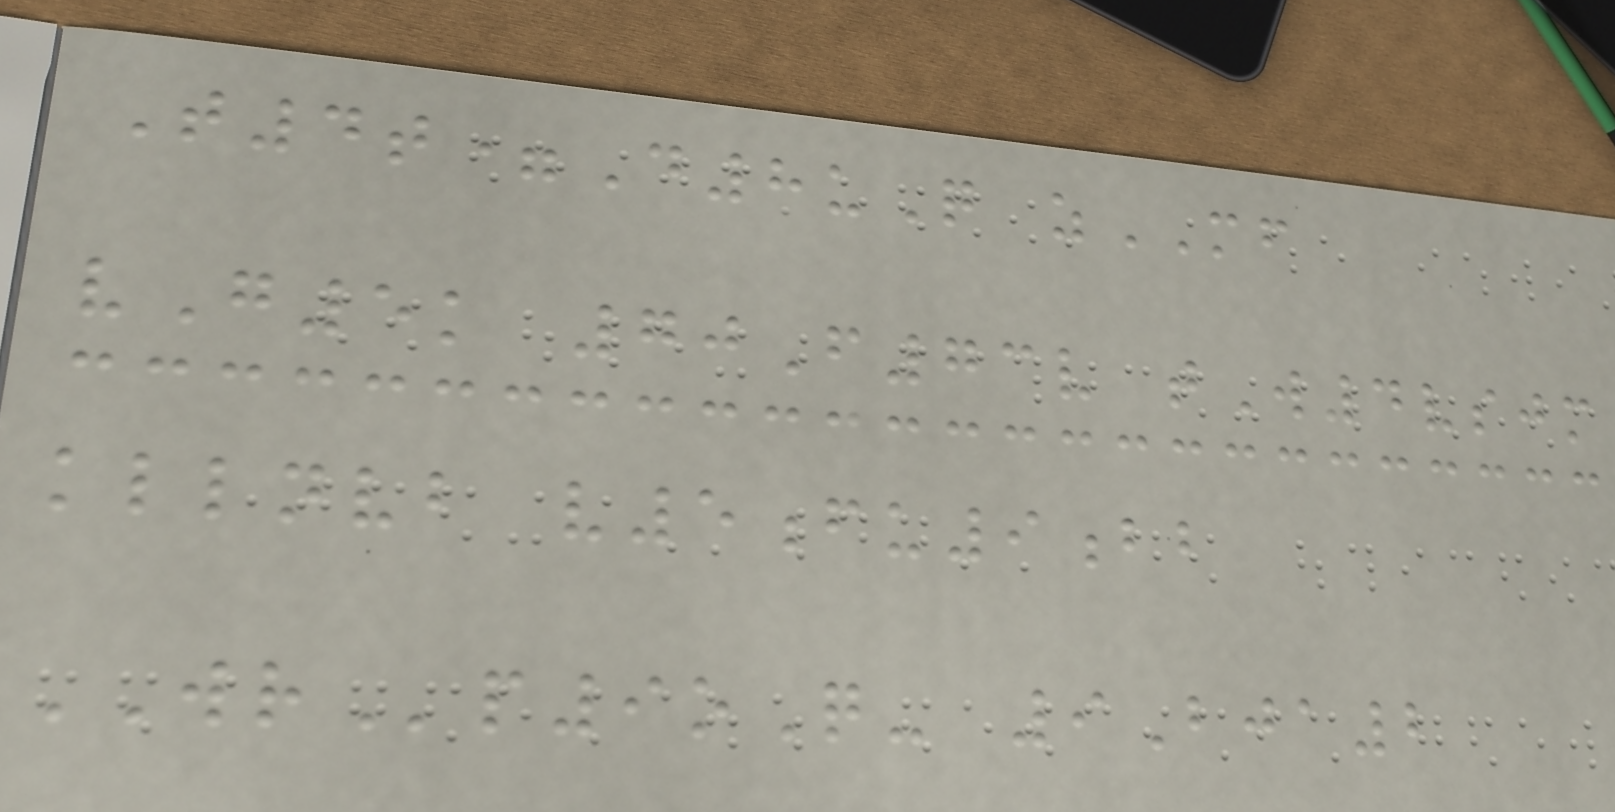T4t=D8uQ zMF
vG5k 70F73v tW4vsjm
kllnvb v5fu9bb
WRp9oQ- 9Bja2
